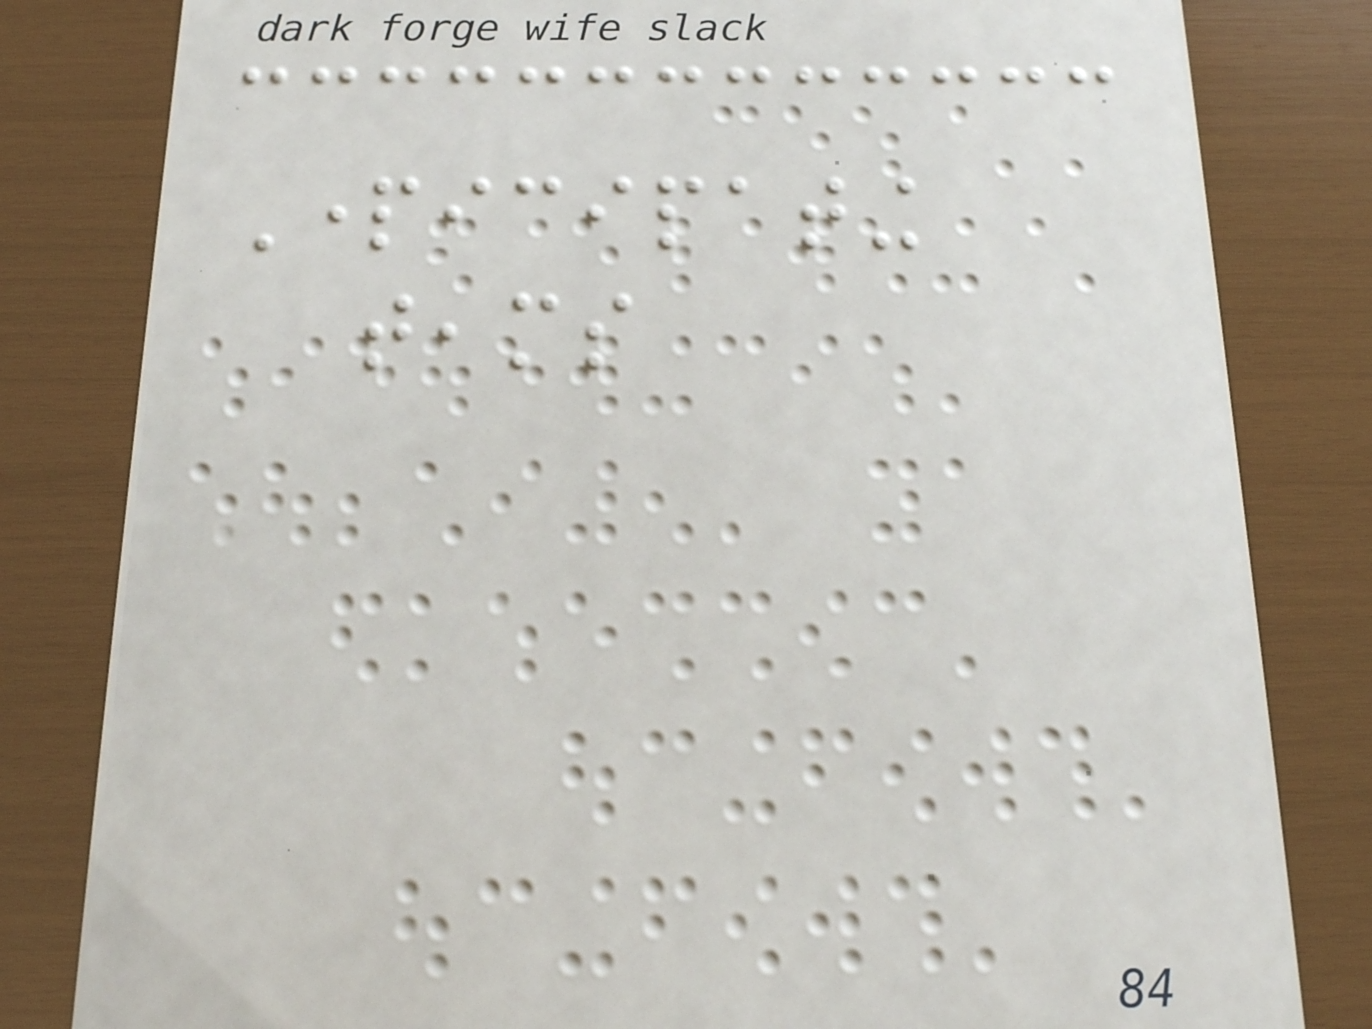Participating
teams
